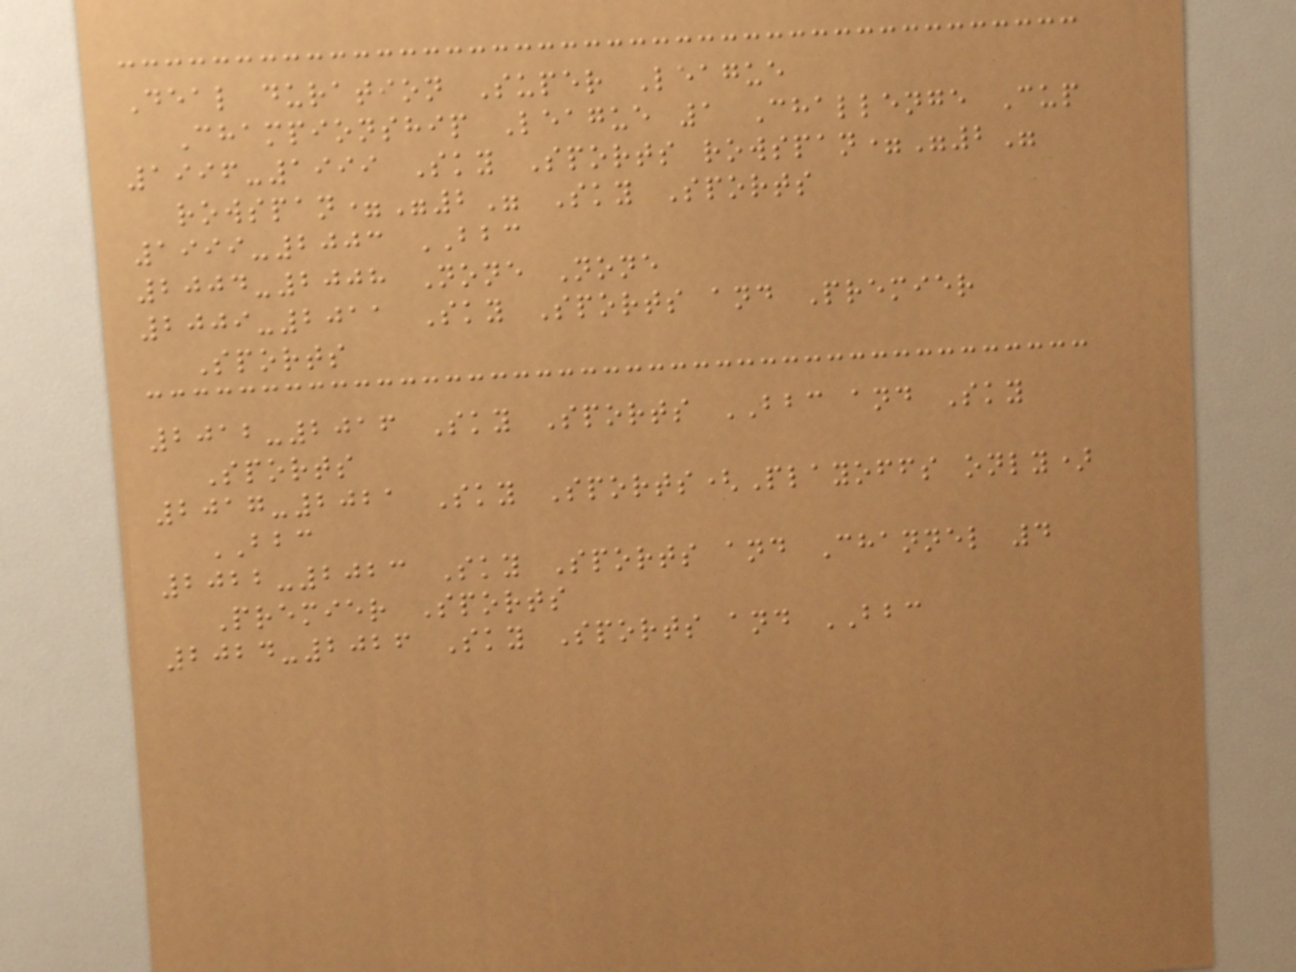Deal duration Super League
Championship League 1 Challenge Cup
1996-1999 Sky Sports rowspan="2"
rowspan="2" Sky Sports
1999-2003 BBC
2004-2008 None None
2009-2011 Sky Sports and Premier
Sports
2012-2016 Sky Sports BBC and Sky
Sports
2017-2021 Sky Sports(Playoffs only)
BBC
2022-2023 Sky Sports and Channel 4
Premier Sports
2024-2026 Sky Sports and BBC
